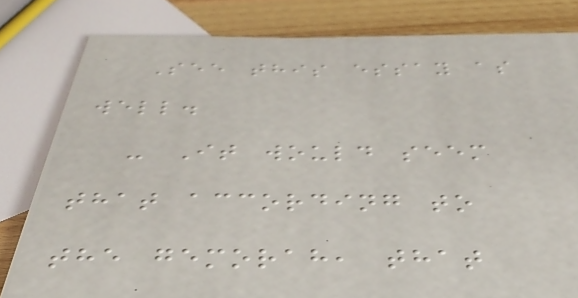See this essay as
well.
- It would seem
that according to
the gemorah, that
